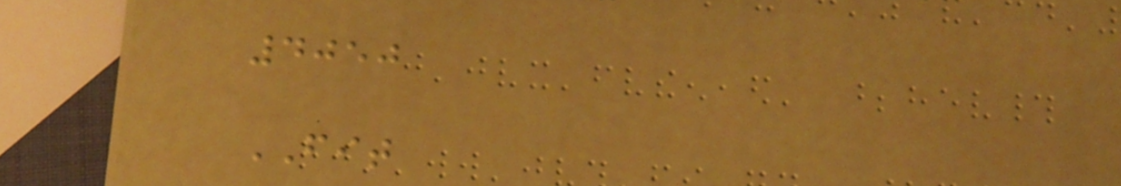4050
FIT
